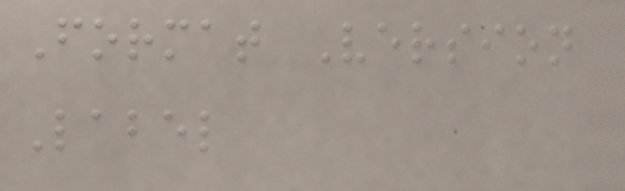Format Version
Label
